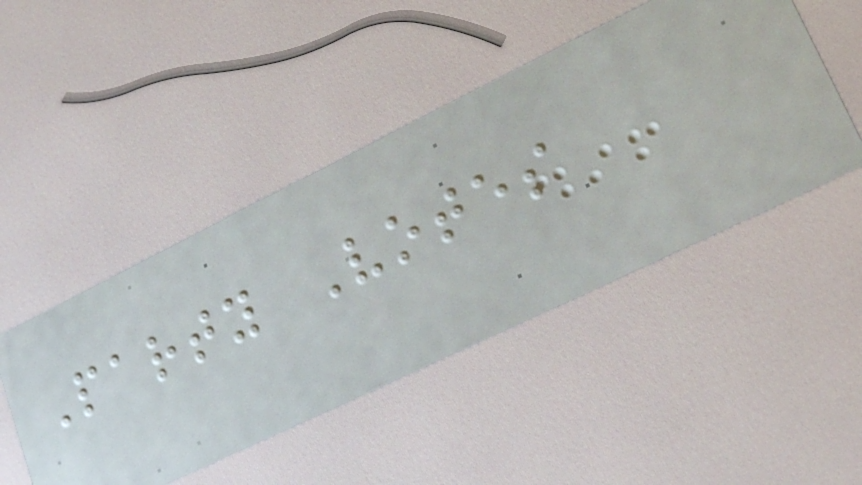Party Votes
